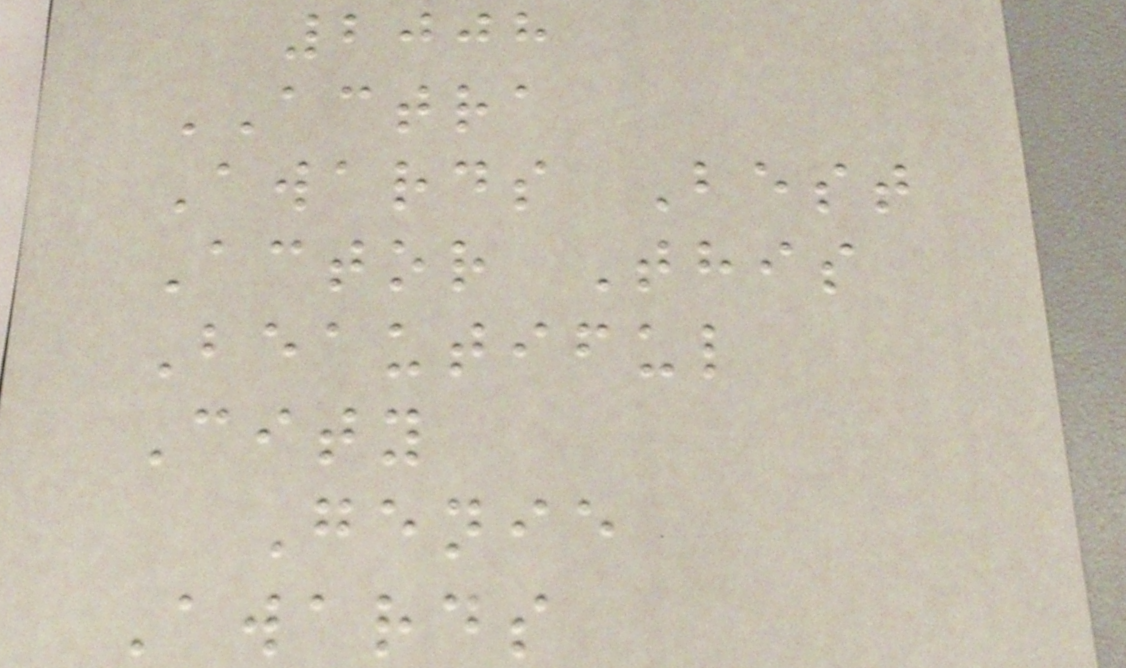2008
ACTRA
Awards Best
Actor This
Beautiful
City
Genie
Awards
